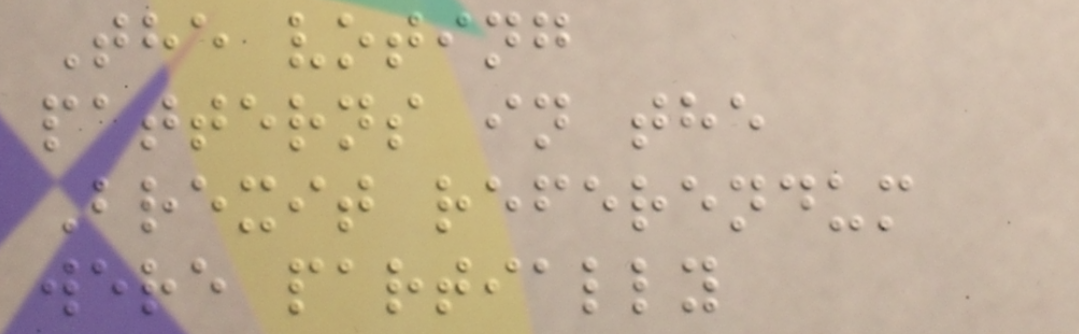The voting
patterns in the
Brexit referendum
were partially
